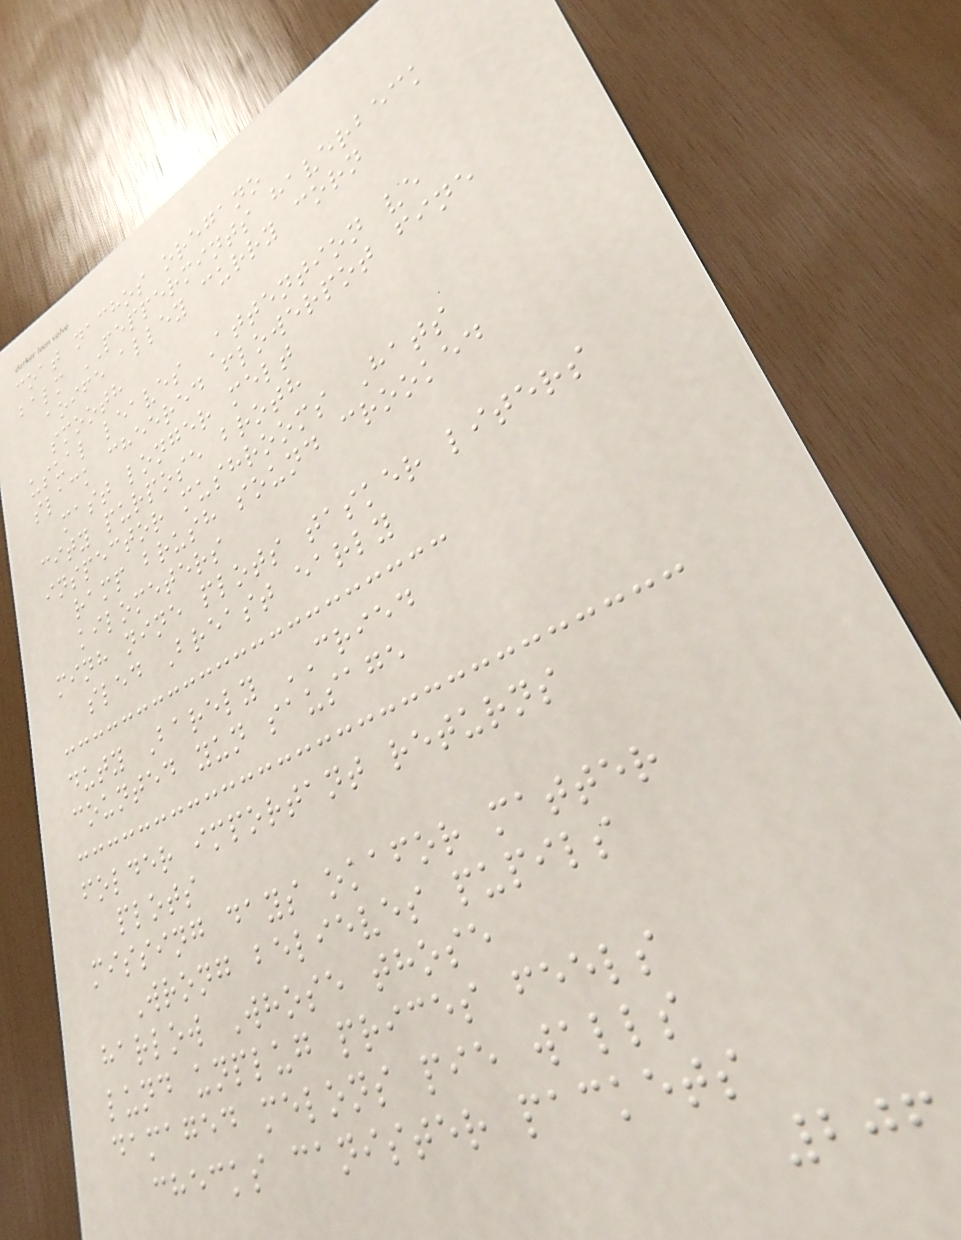coat nachos oregano
balm PEPPERMINTS haverbeck
aoife alley curry corn
smooth
usual leaves Attention ve
slack cheered flowerpot fine
mast longer melt
city purpose broth
inspector mushrooms Hats
ramp brush sound crooked
kilometers
minh nine plots tasker liters
sled Breast early
duty Barely CRIED
counted yun sausage
folder important returns
plots
missing days okafor matter
Wrong believes pupils
harlow Whose those
lund unplug prices feels
damaged melons pie walls
checks canister packets
206
